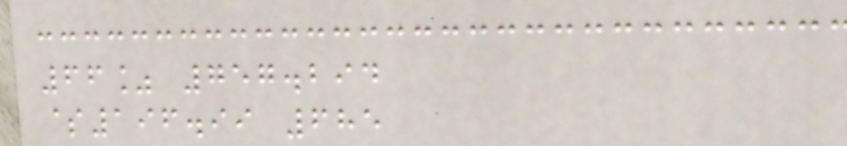66% 757.294
$196.99 685
